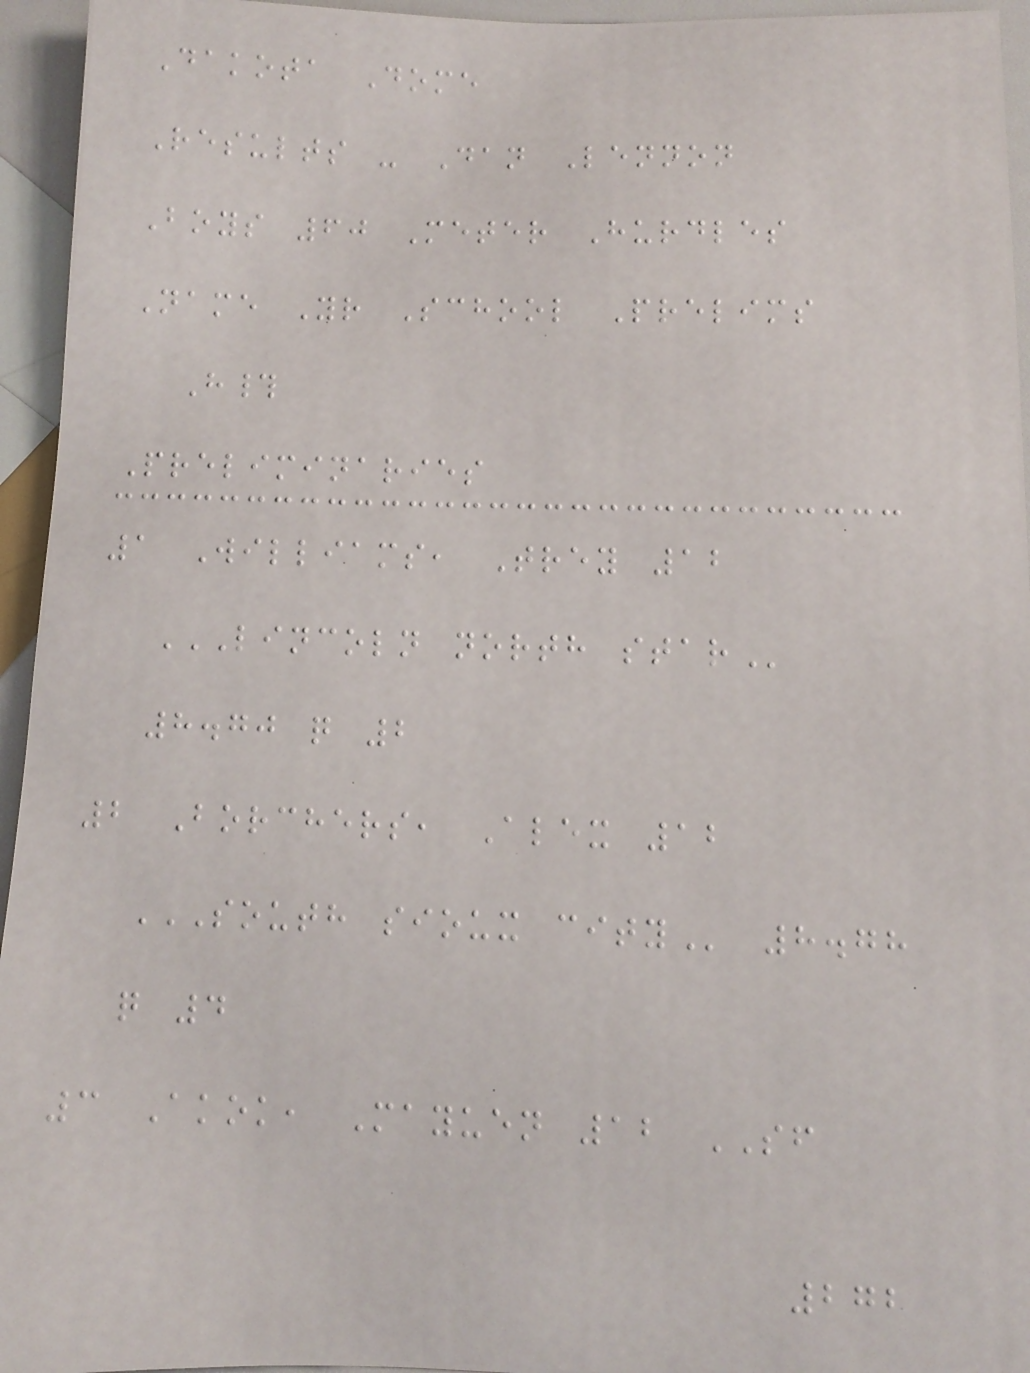Dakota Dome
Results - Dan Lennon
Boys 60 Meter Hurdles
Name Yr School Prelims
H#
Preliminaries
1 Williams, Trey 12
LINCOLN NORTH STAR
8.70 q 2
2 Borchers, Alex 12
SOUTH SIOUX CITY 8.78
q 4
3 Akok, Mayuen 12 SF
272
